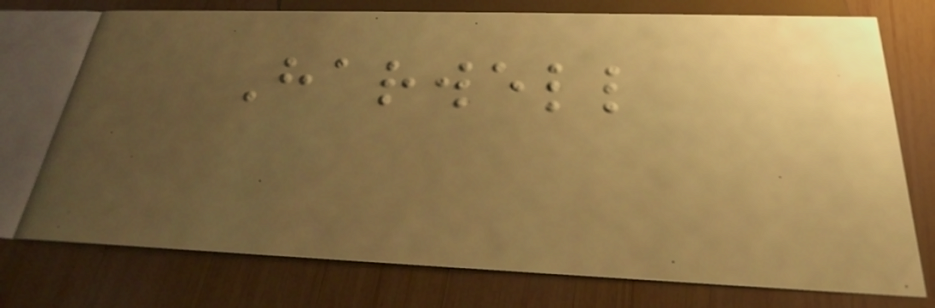Harwell
